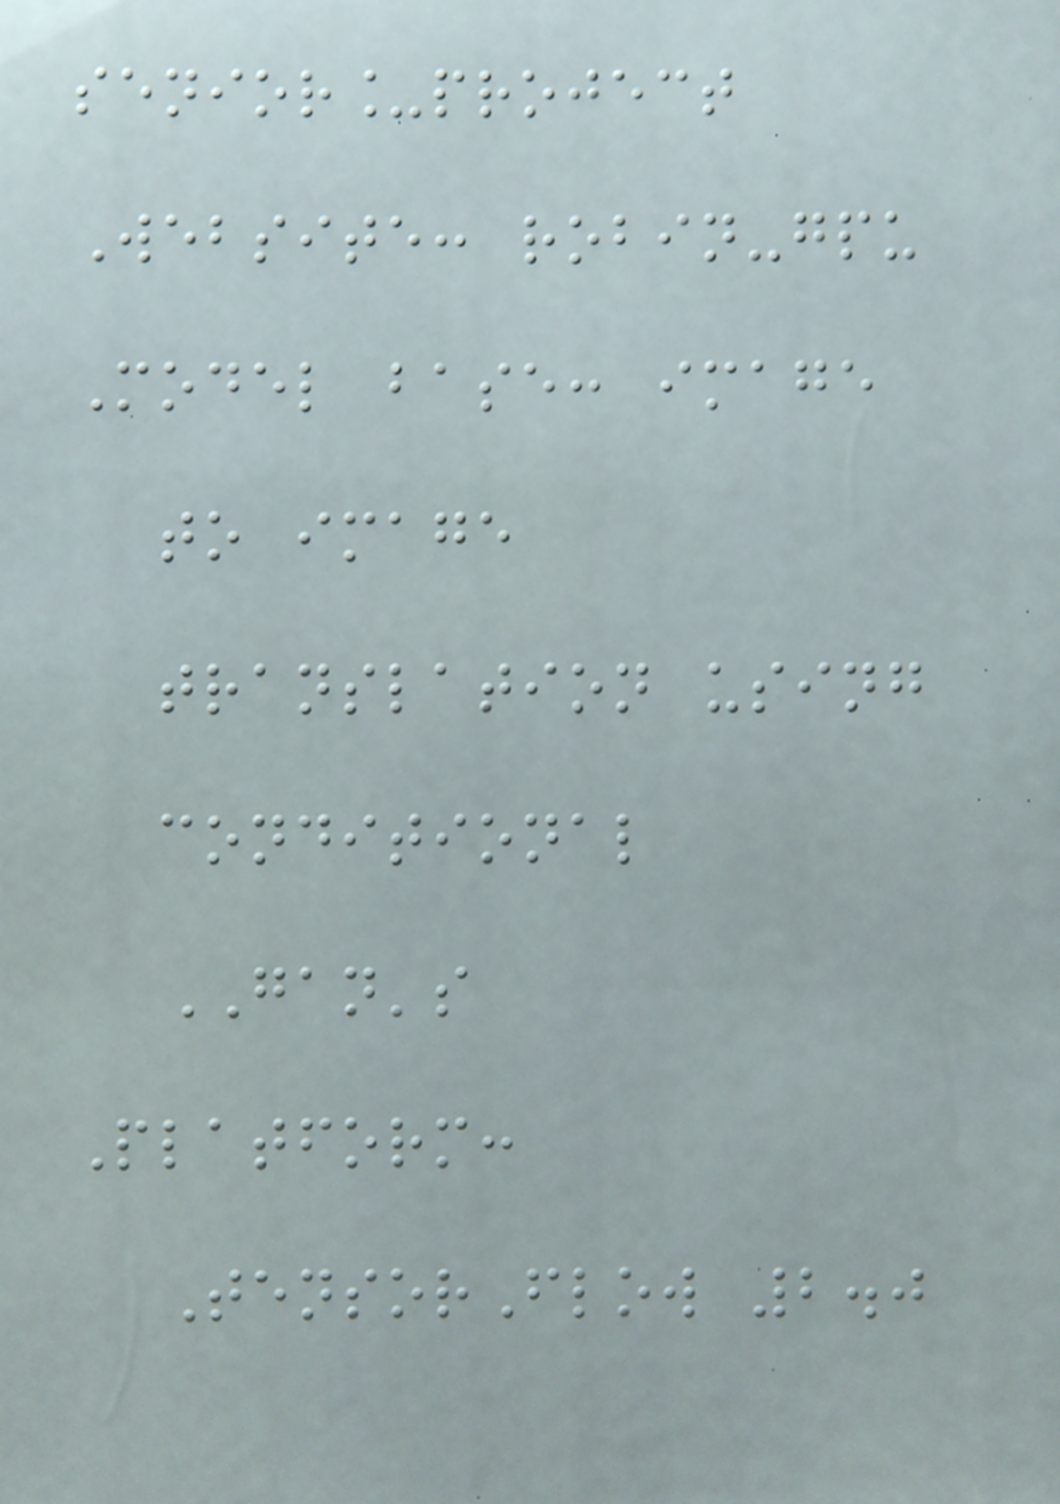senior_project
Website: robin-gpu
Model base: image
to image
translation using
conditional
GAN's
Platform:
TensorFlow 2.0
